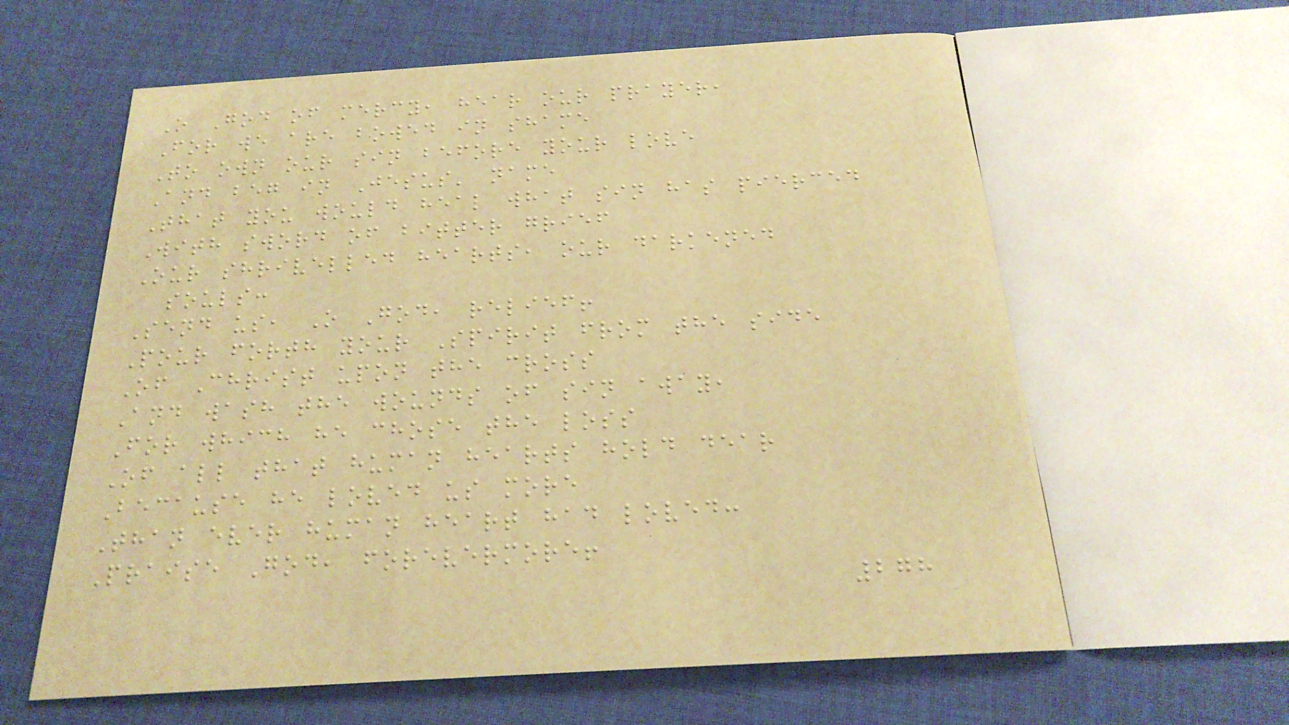O God of mercy, hear our prayer,
For we are bowed in shame
To own our sin before your love
And beg in Jesus' name
That you would heal what sin has pierced
With sword of bitter grief
Our shrivelled hearts, our darkened
souls:
Send us, O God, relief!
Pour forth your Spirit from the side
Of Christ upon the cross
And wash the wounds of sin away,
For which he chose the loss
Of all that human hearts hold dear
Because he loved us more
Than ever human heart had loved:
Praise God, forevermore!
278
